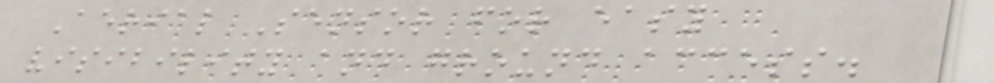Aerial Sensor for easy
visibility and ground access.
